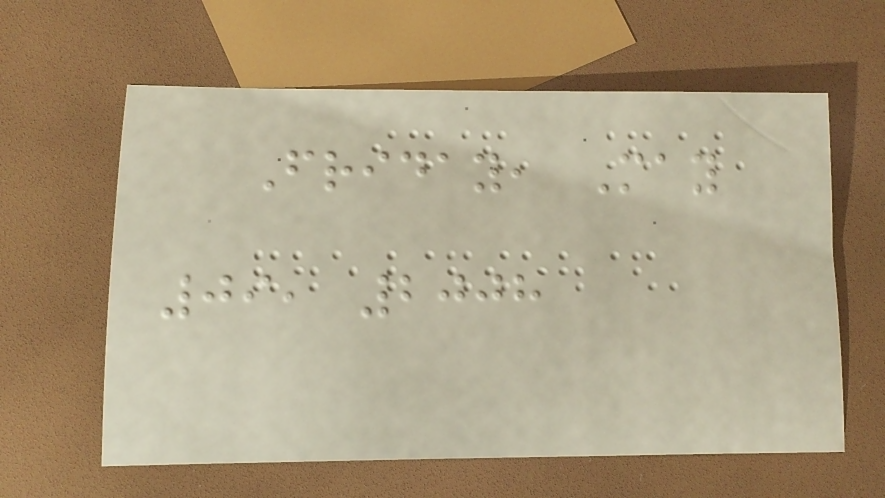Friday, May
09, 2008
